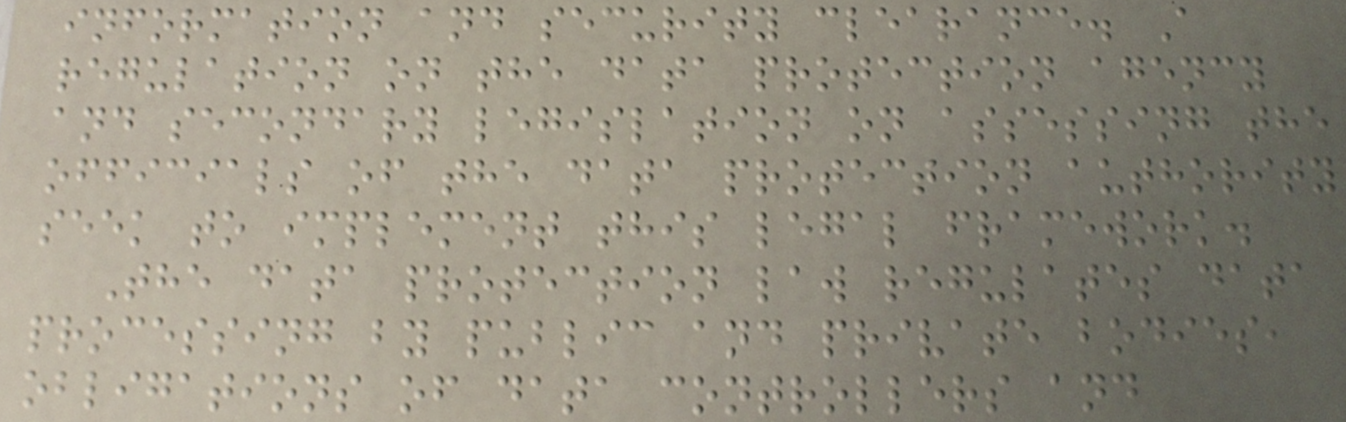information and security clearance. A
regulation on the data protection agency
and secondary legislation on assessing the
officials of the data protection authority
seek to implement this legal framework.
The data protection law regulates data
processing by public and private bodies,
obligations of data controllers and
